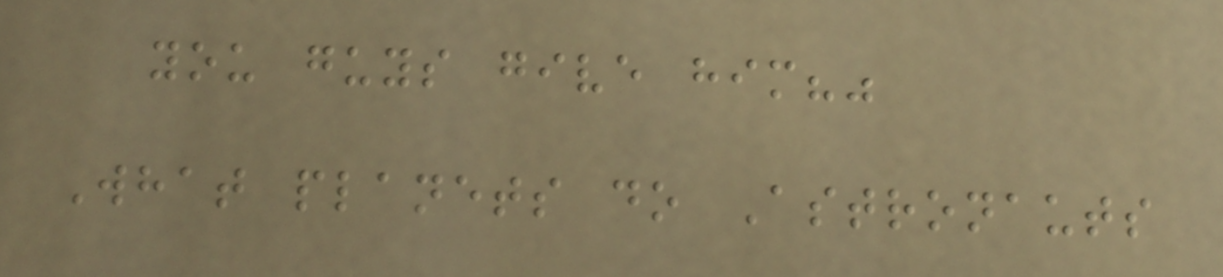you guys give him?"
What planets do Astronauts
